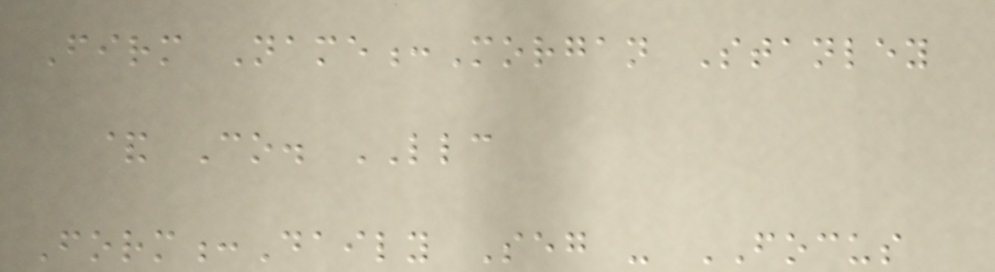Firm Name:Morgan Stanley
& Co. LLC
Form:Daily Seg - FOCUS
